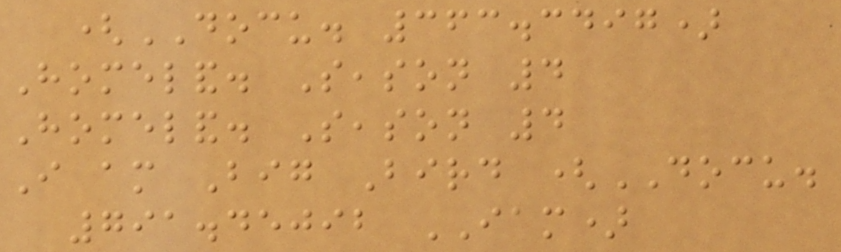(DOCU. 363.3497)
Homeland. Season 4
Homeland. Season 4
I am Big Bird (DOCU.
791.45092 IAM)
